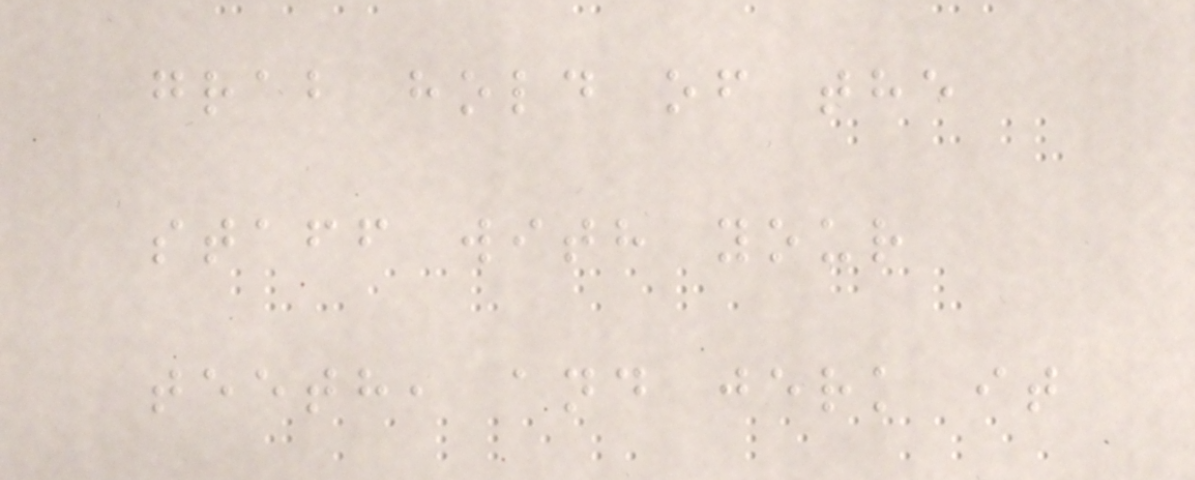grab hold of the
staff with your
teeth, and jerk it
